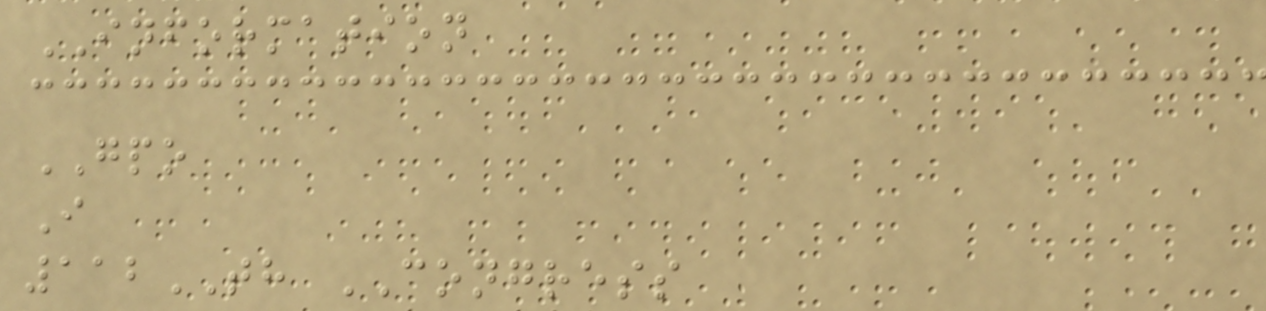INFORMATION
GPO
I
112TH CONGRESS
